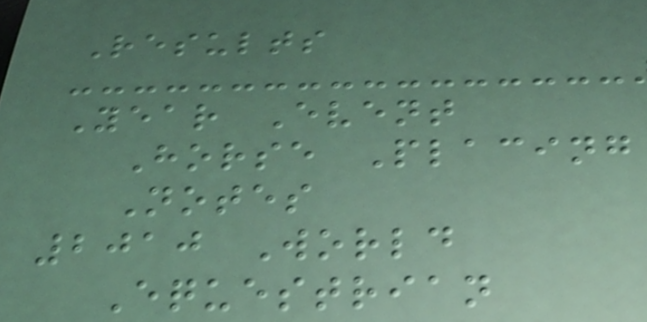Results
Year Event
Horse Placing
Notes
2010 World
Equestrian
